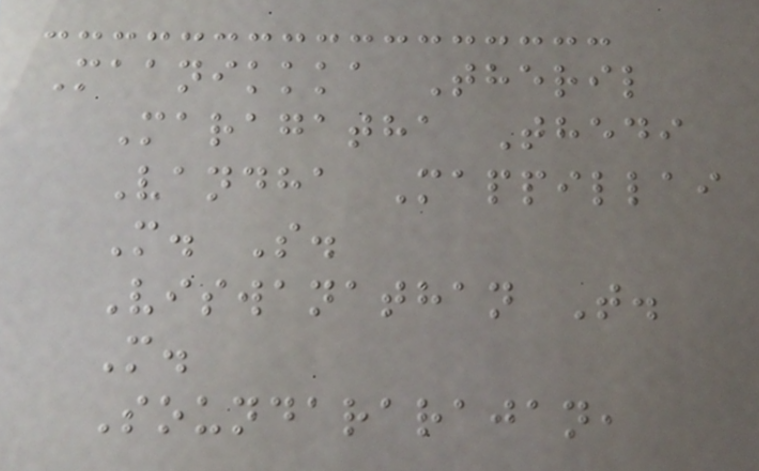Maanikkka Theril
Maragatha Thedi
Vandha Mappillai
M. S.
Viswanathan T.
M.
Soundararajan,
